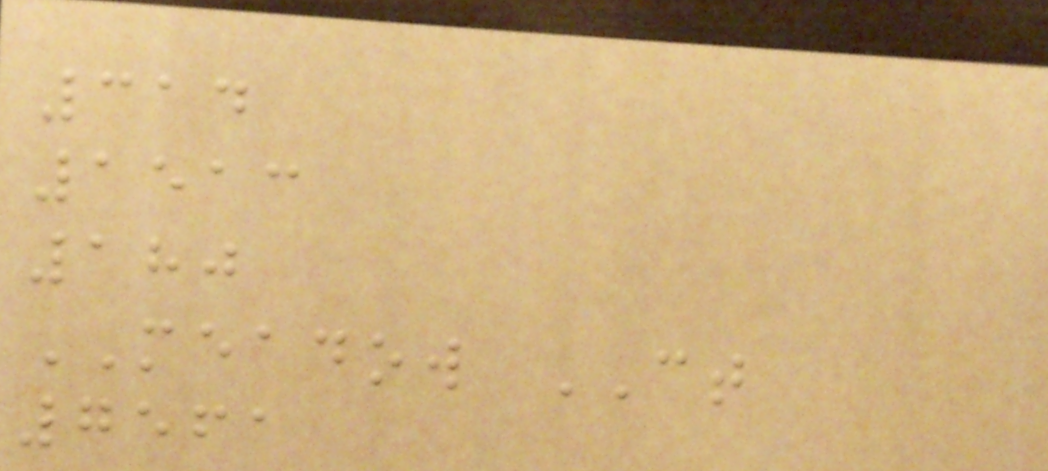314
1513
180
MEADOW CT
7561
